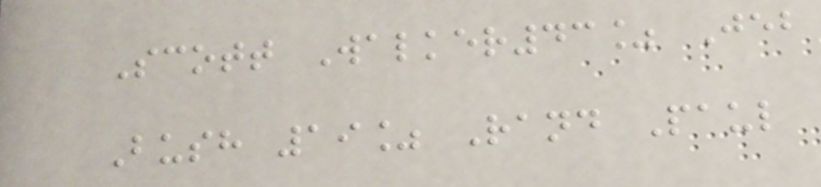Scott Walker43% Jeb
Bush 19% Rand Paul
